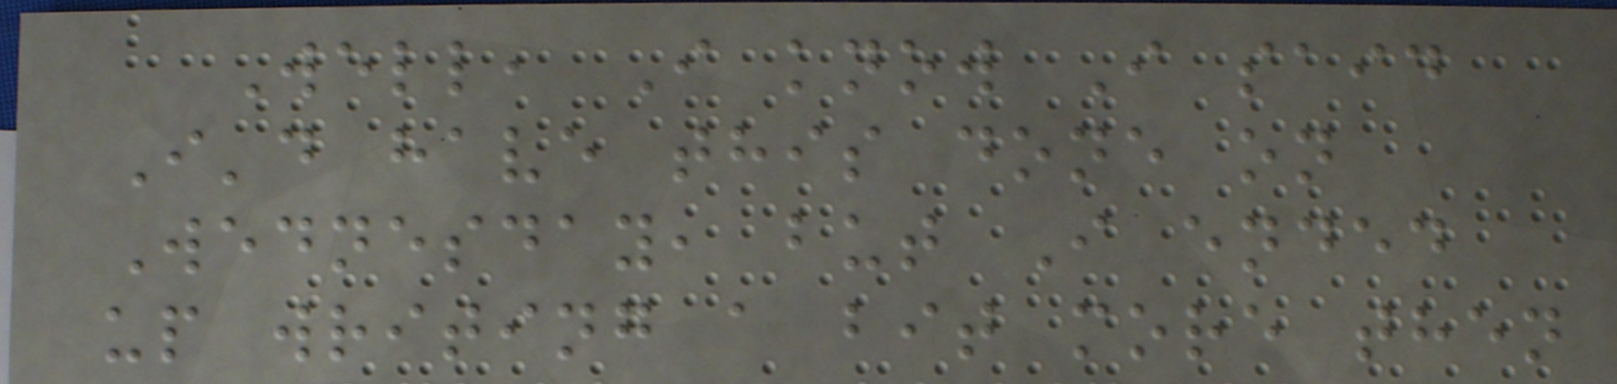Well, I know I said
I'd have this done on
Wednesday, but I ended
up writing a bit more then
